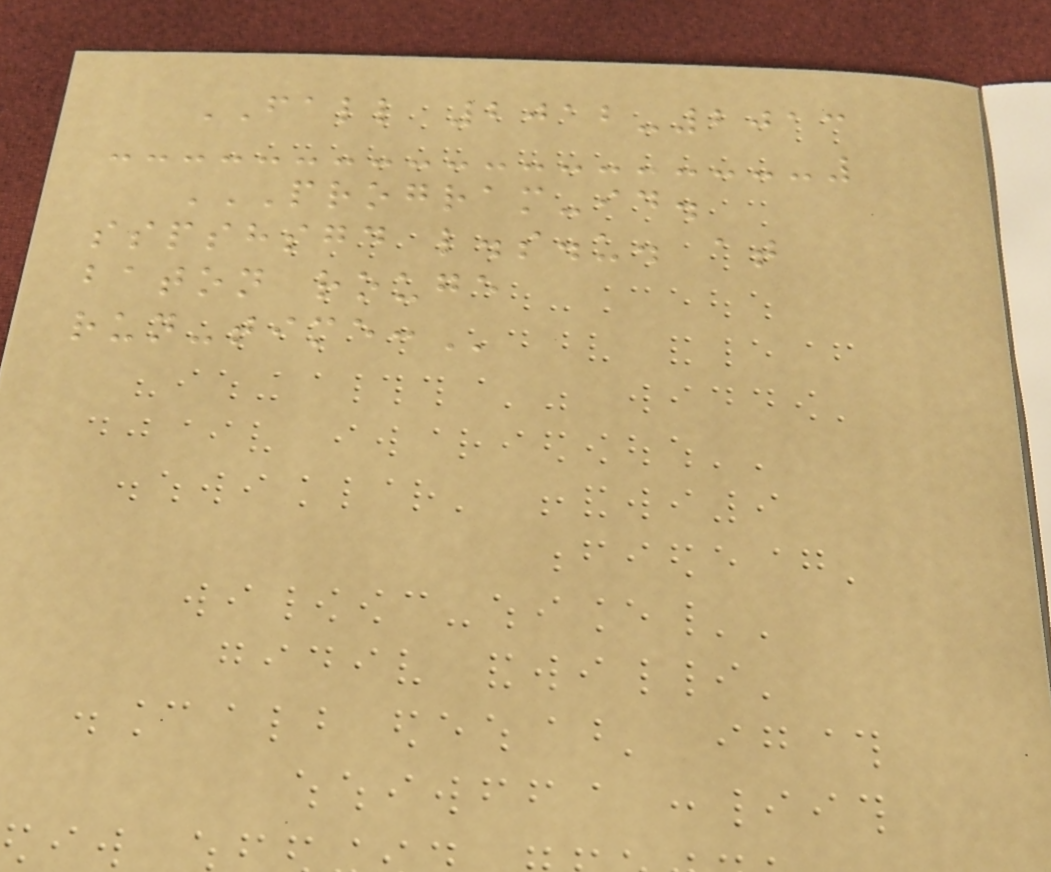FALL 2012-2013
PROGRAM-ID.
SSPSHSGD L.S.U. AT
BATON ROUGE
RUN-TIME:
